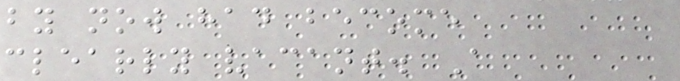by now had become
clearly vacant. A
